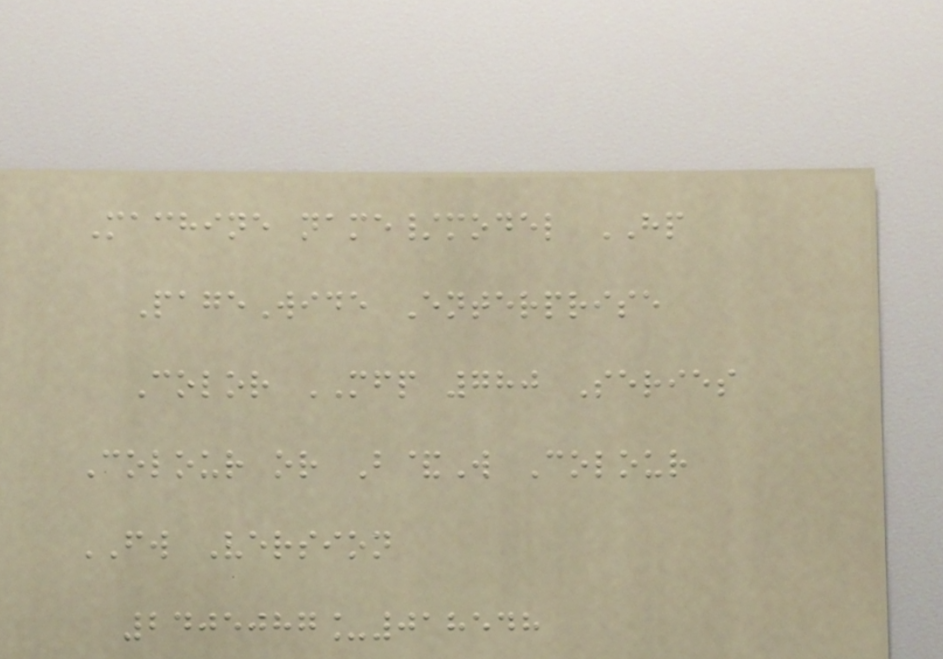Machine name/model HP
PageWide Enterprise
Color MFP 780 Series
Colour or B&W Colour
FW Version
2405087_018548
